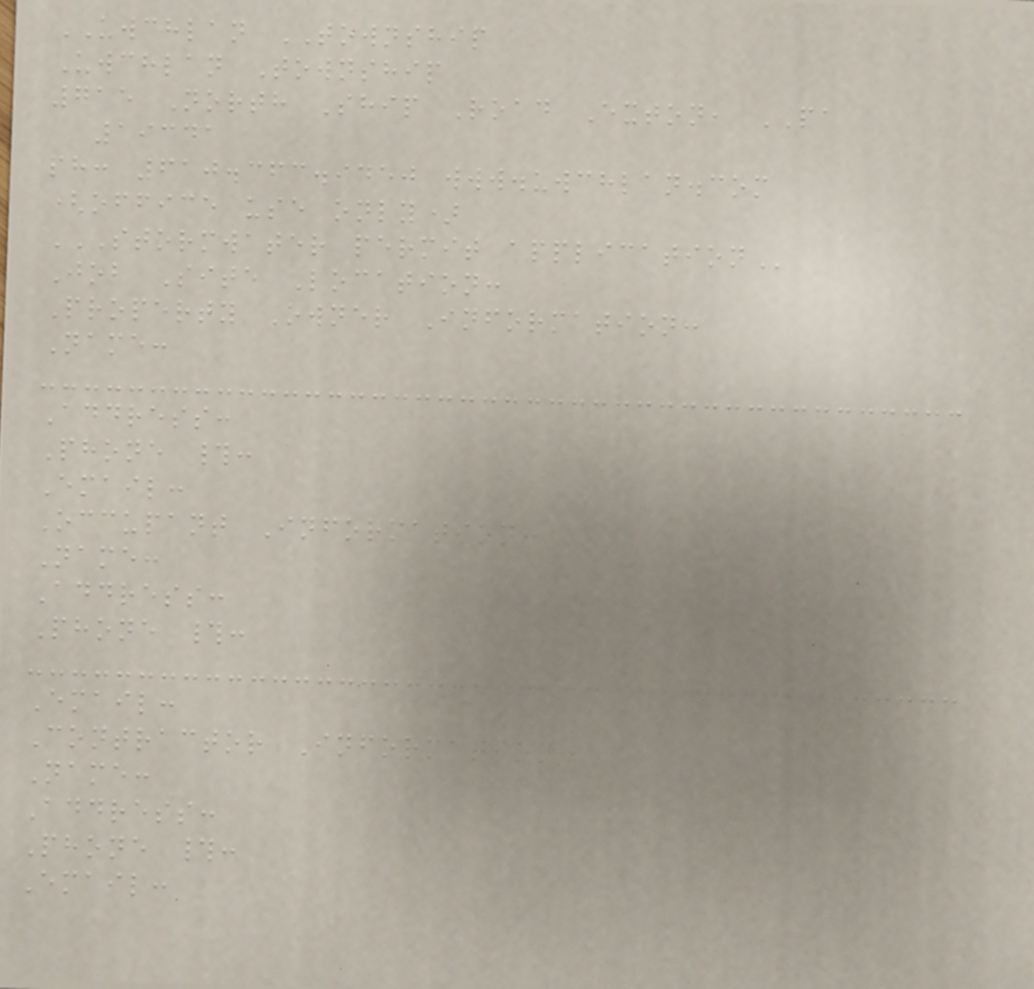UWCHLAN TOWNSHIP
Uwchlan Township
715 North Ship Road Exton, PA
19341
ph: 610.363.9450 www.uwchlan.com
(office use only)
STORMWATER PERMIT APPLICATION
Job Site Location:
Property Owner Information:
Name:
Address:
Phone #:
Email:
Occupant Information:
Name:
Address:
Phone #:
Email:
Contractor Information:
Name:
Address:
Phone #:
Email:
